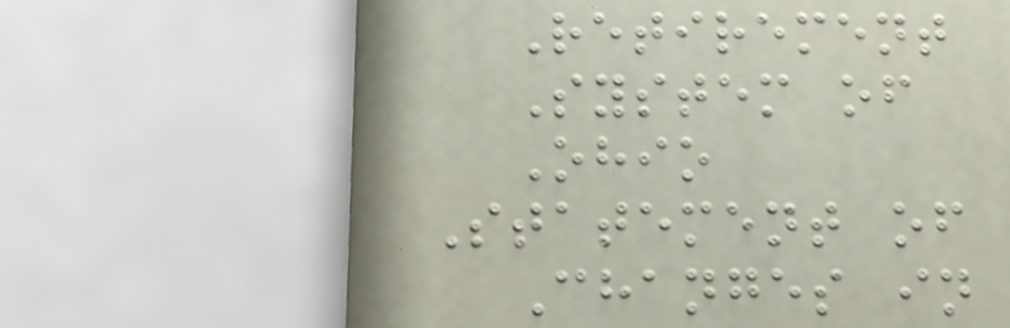Retirement
System of
Ohio
Statement of
Changes in
